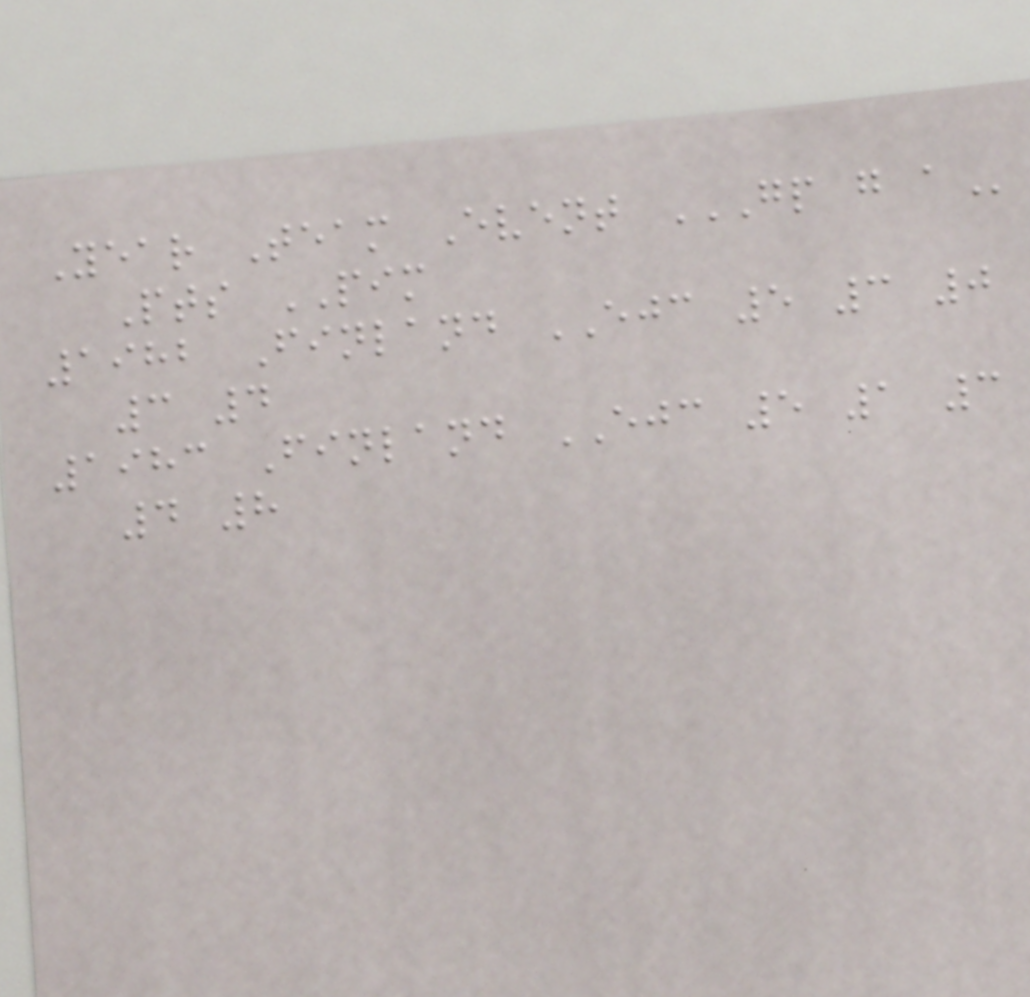Year Team Event GP G A
Pts PIM
1982 Finland EJC 5 3 0
3 4
1983 Finland EJC 5 1 3
4 8
